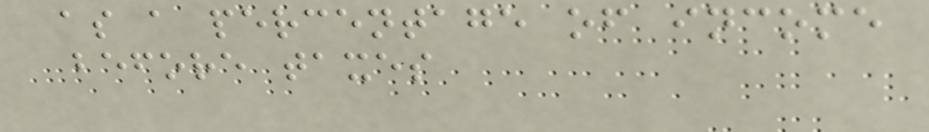as a percentage of income
before taxes
